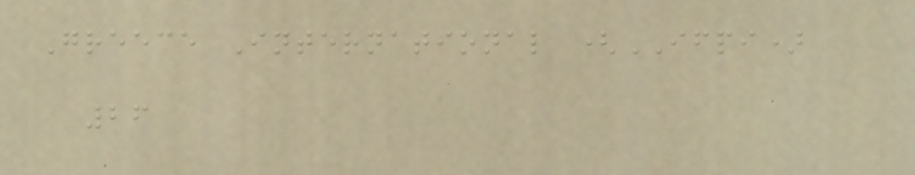Greece International (IFPI)
26
